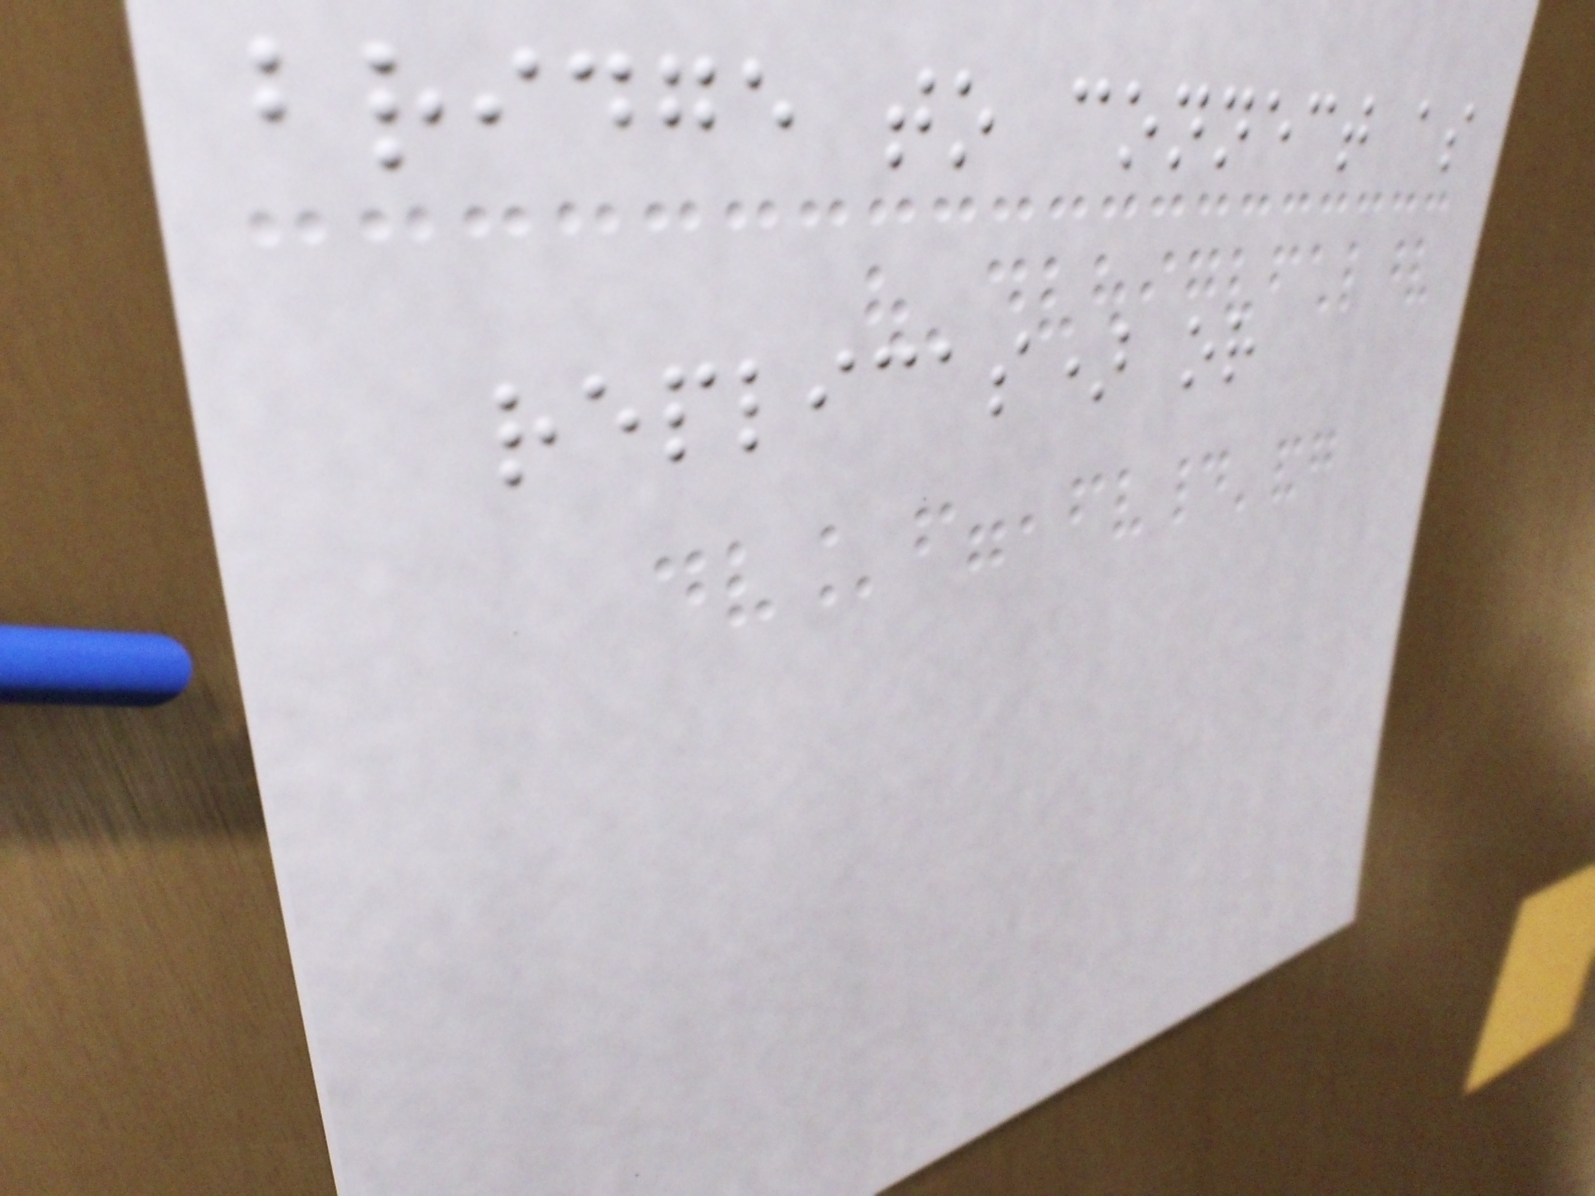bridge to connect as
replicas) or
